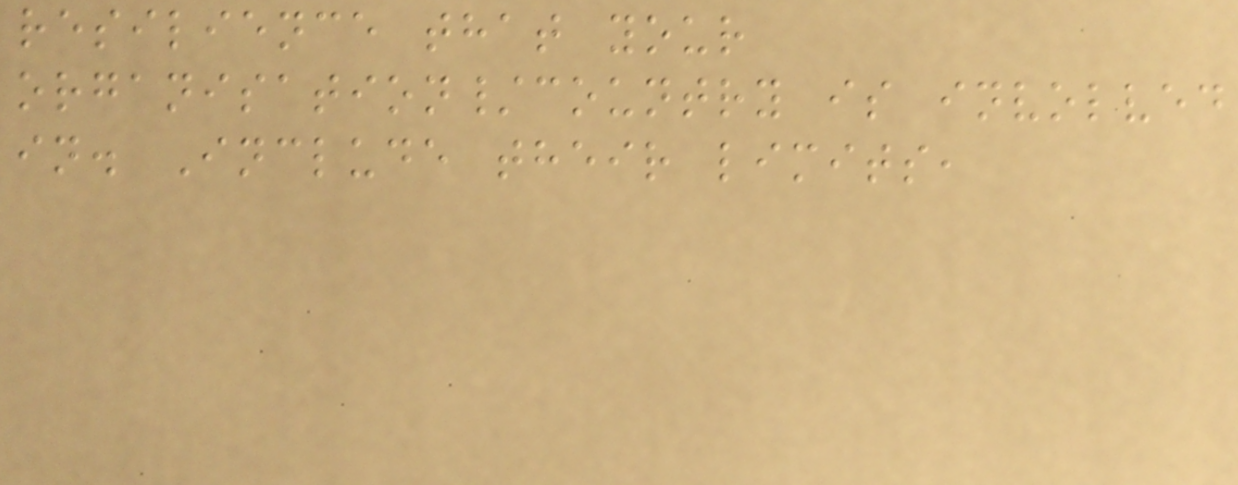resilience that your
organisation/country is involved
in. Include their limits,
